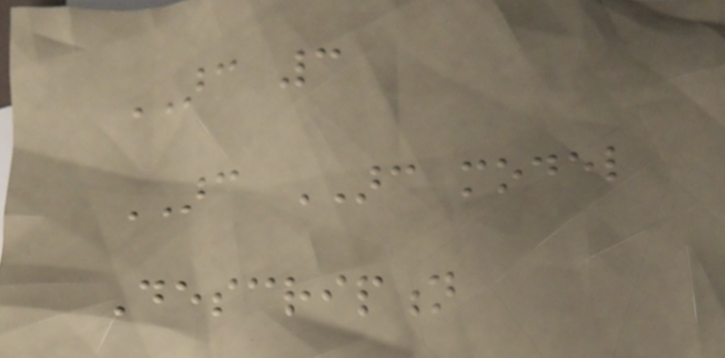ARC 3
ARC ARC model
Description
